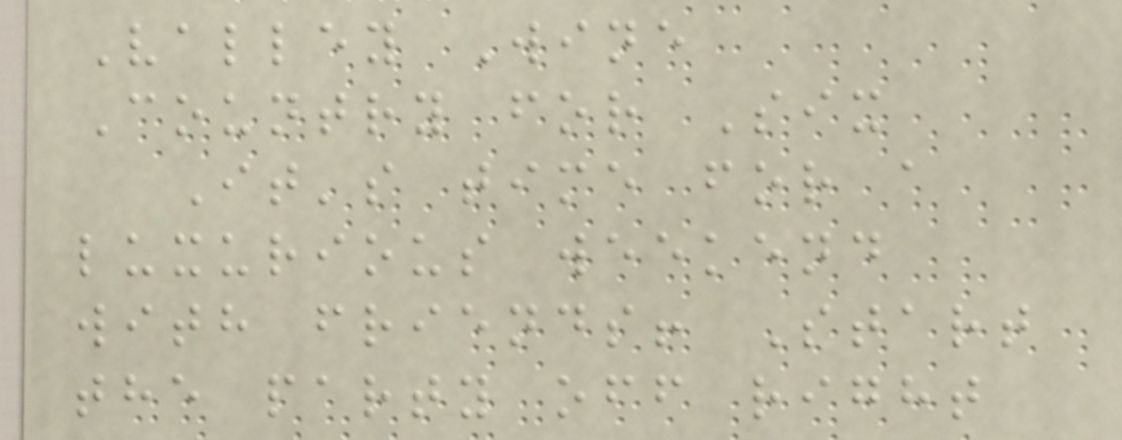Valley Wine
Country for Six
It's time for a
luxurious weekend
with friends! Start
the party off right
